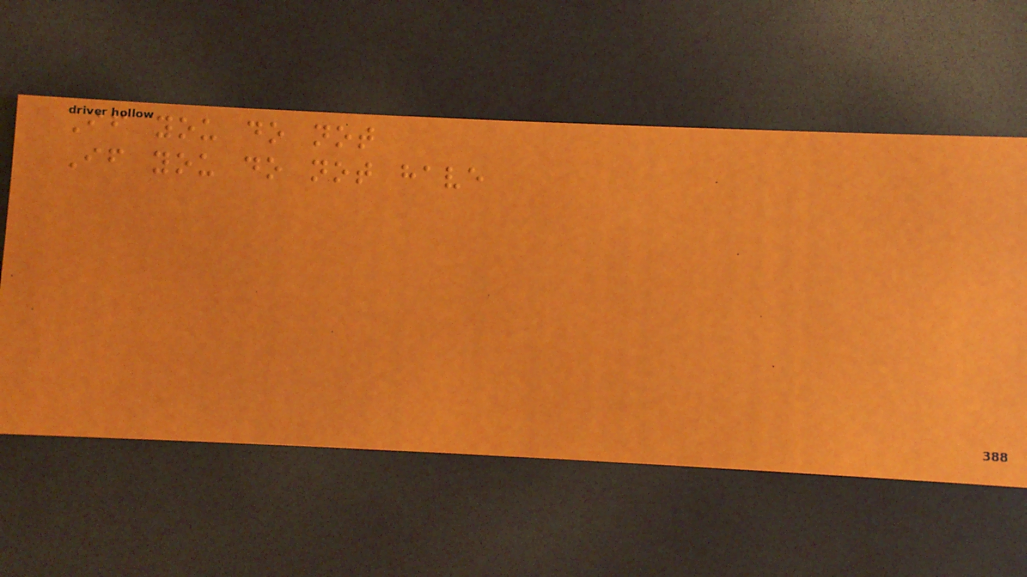If you do not
If you do not have
